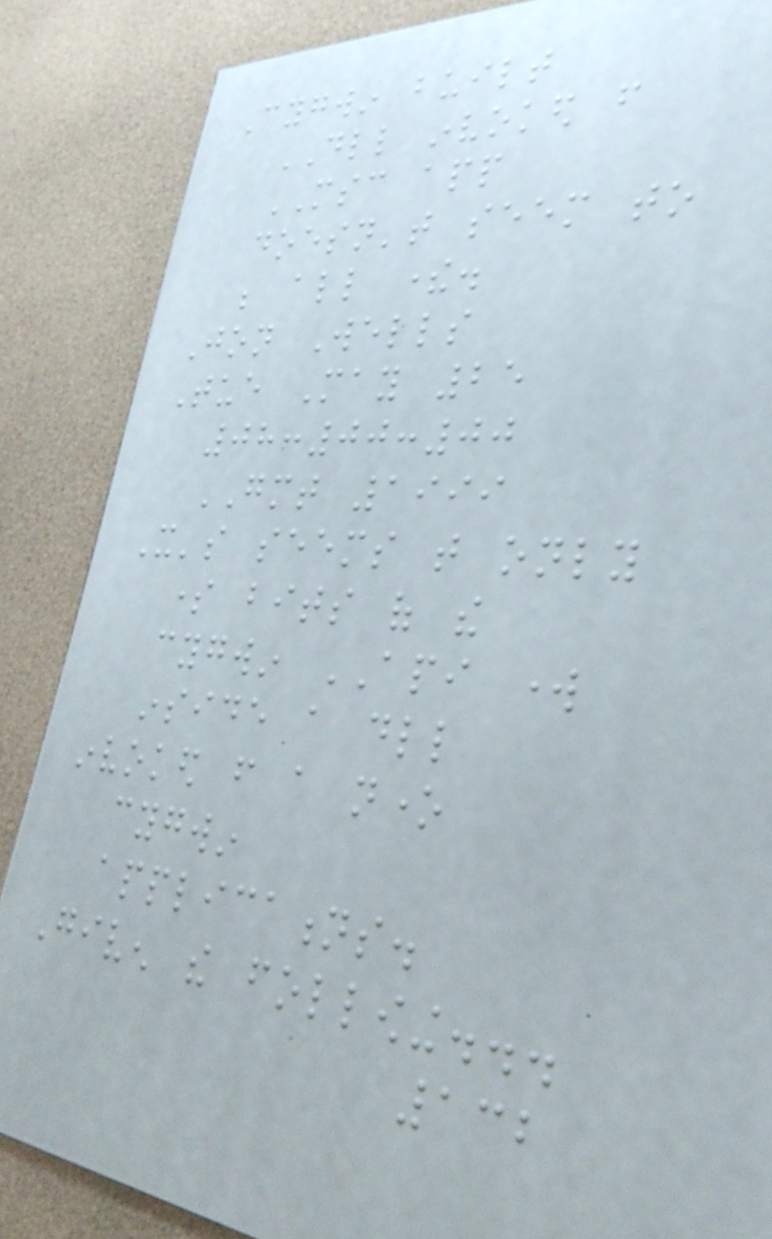Cygwin built
DLL invoked from
MSC app
doesn't seem to
be all there.
Jon Wells
Tue May 25
08:00:00
GMT 1999
It's seems that only
some bits of the
cygwin API work
inside a dll
invoked from a none
cygwin
applications.
Given the following...
132
